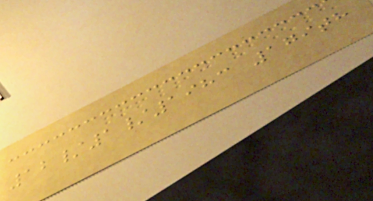12/1/1983 179th
